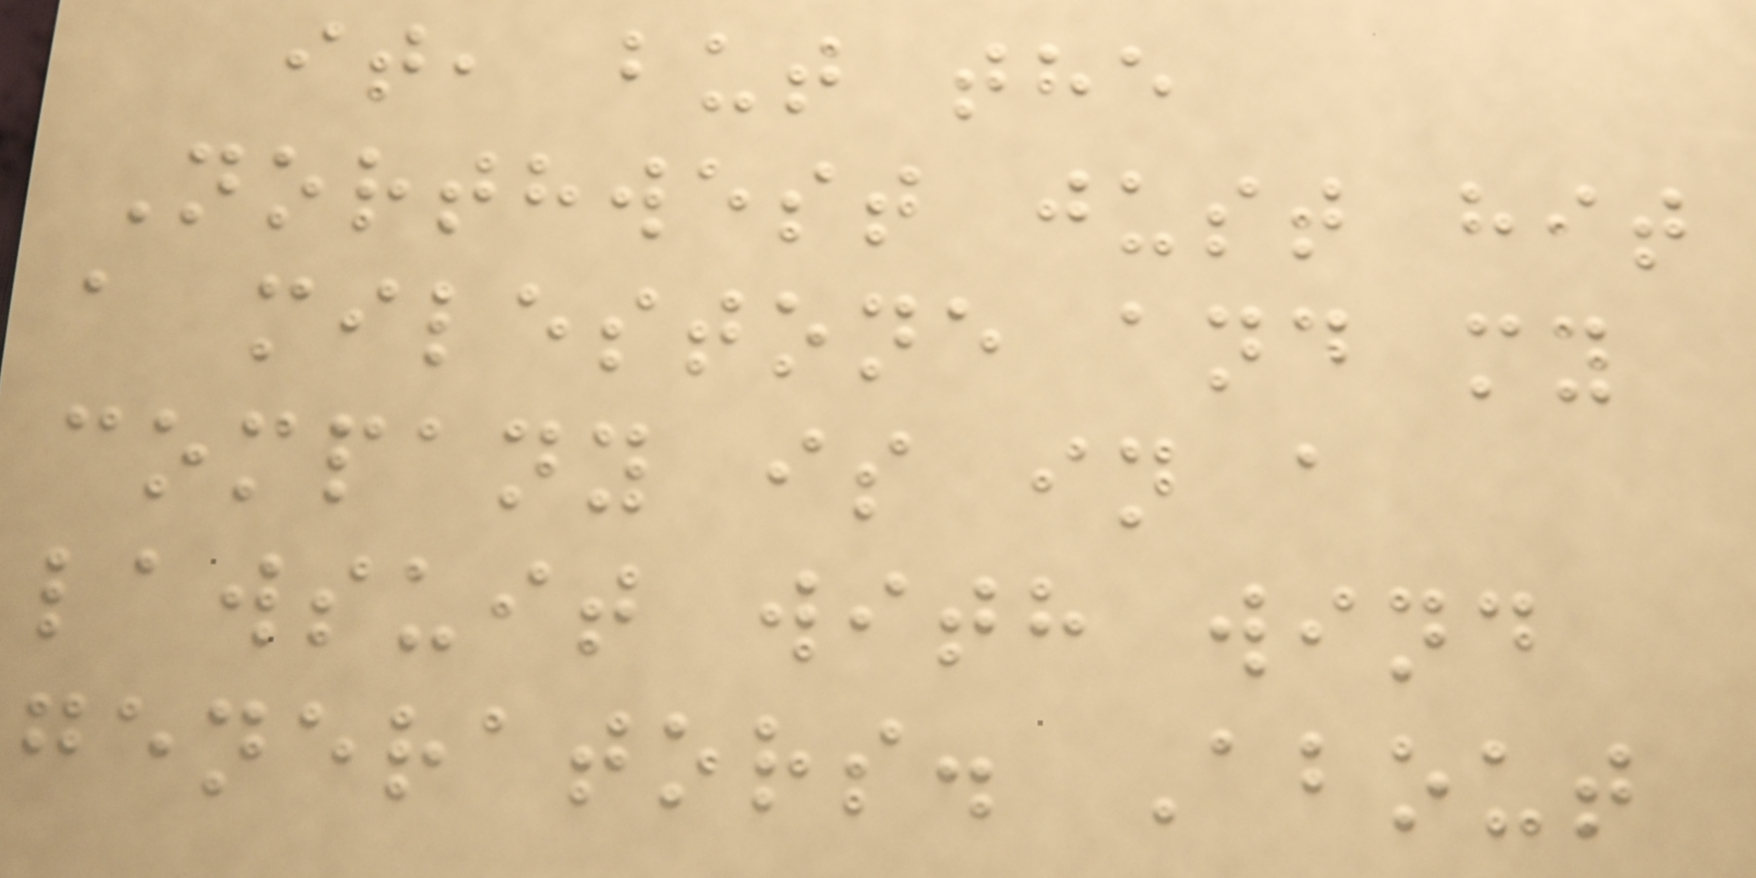it, but the
Northwest just hit
a milestone and my
company is in a
lawsuit with wind
generators. About
